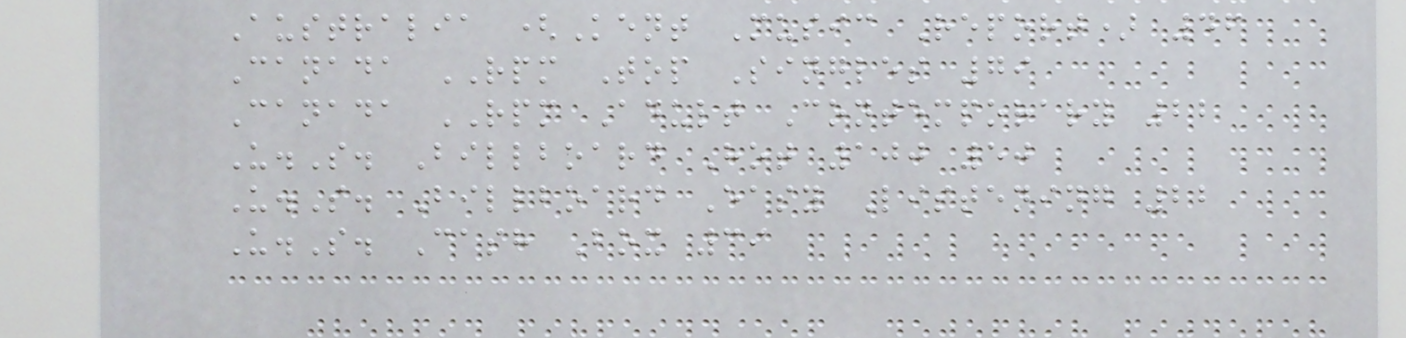Australia (Kent Music Report) 46
Canada RPM Top Singles 79
Canada RPM Adult Contemporary 22
U.S. Billboard Hot 100 50
U.S. Billboard Easy Listening 22
U.S. Cash Box 39
